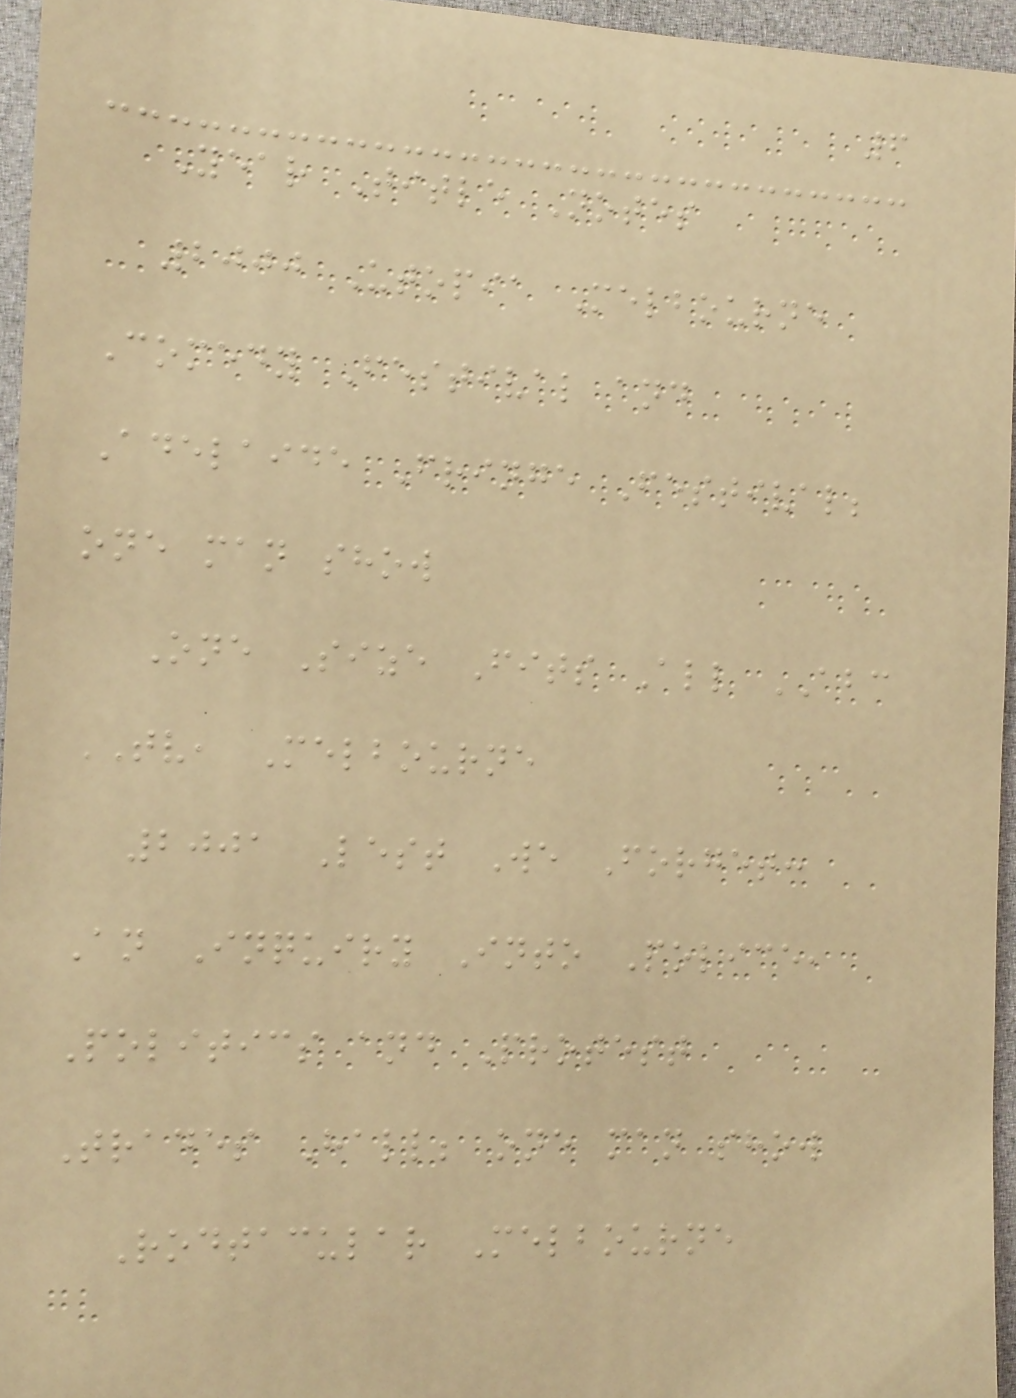6
Year Title Notes
2000 Utopia Melbourne
Comedy Festival and
Adelaide Fringe Festival;
one man show
One Size Fits All ABC
TV, Melbourne
2001 Lest We Forget:
An Inquiry Into Police,
Politics and Protest
Trades Hall; one man show
Rodtacular Melbourne
